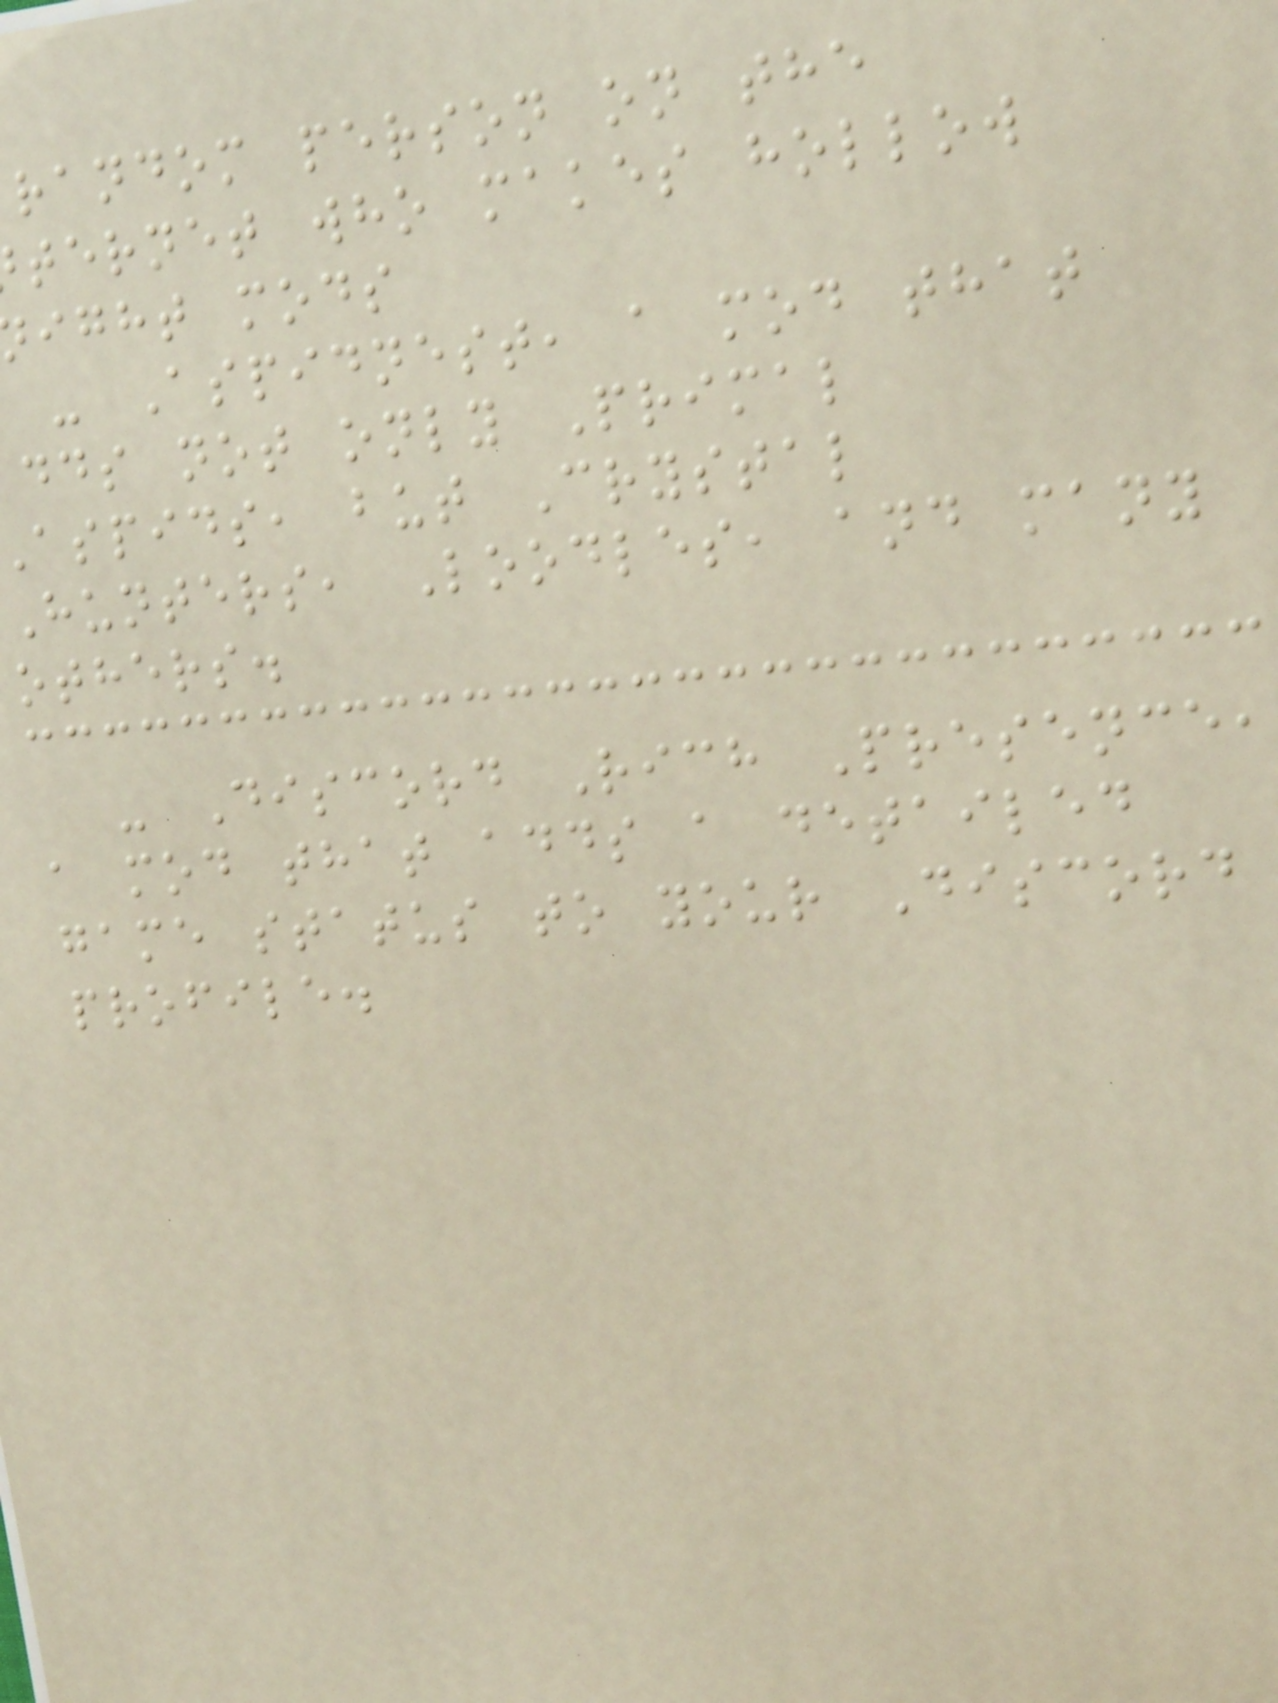random person on the
ternet who makes hollow
ight mods
- Aspidnest, a mod that
dds not only Primal
aspids, but Crystal
Hunters, Loodles, and many
others.
- Discord Rich Presence,
a mod that adds a detailed
game status to your Discord
profile.
